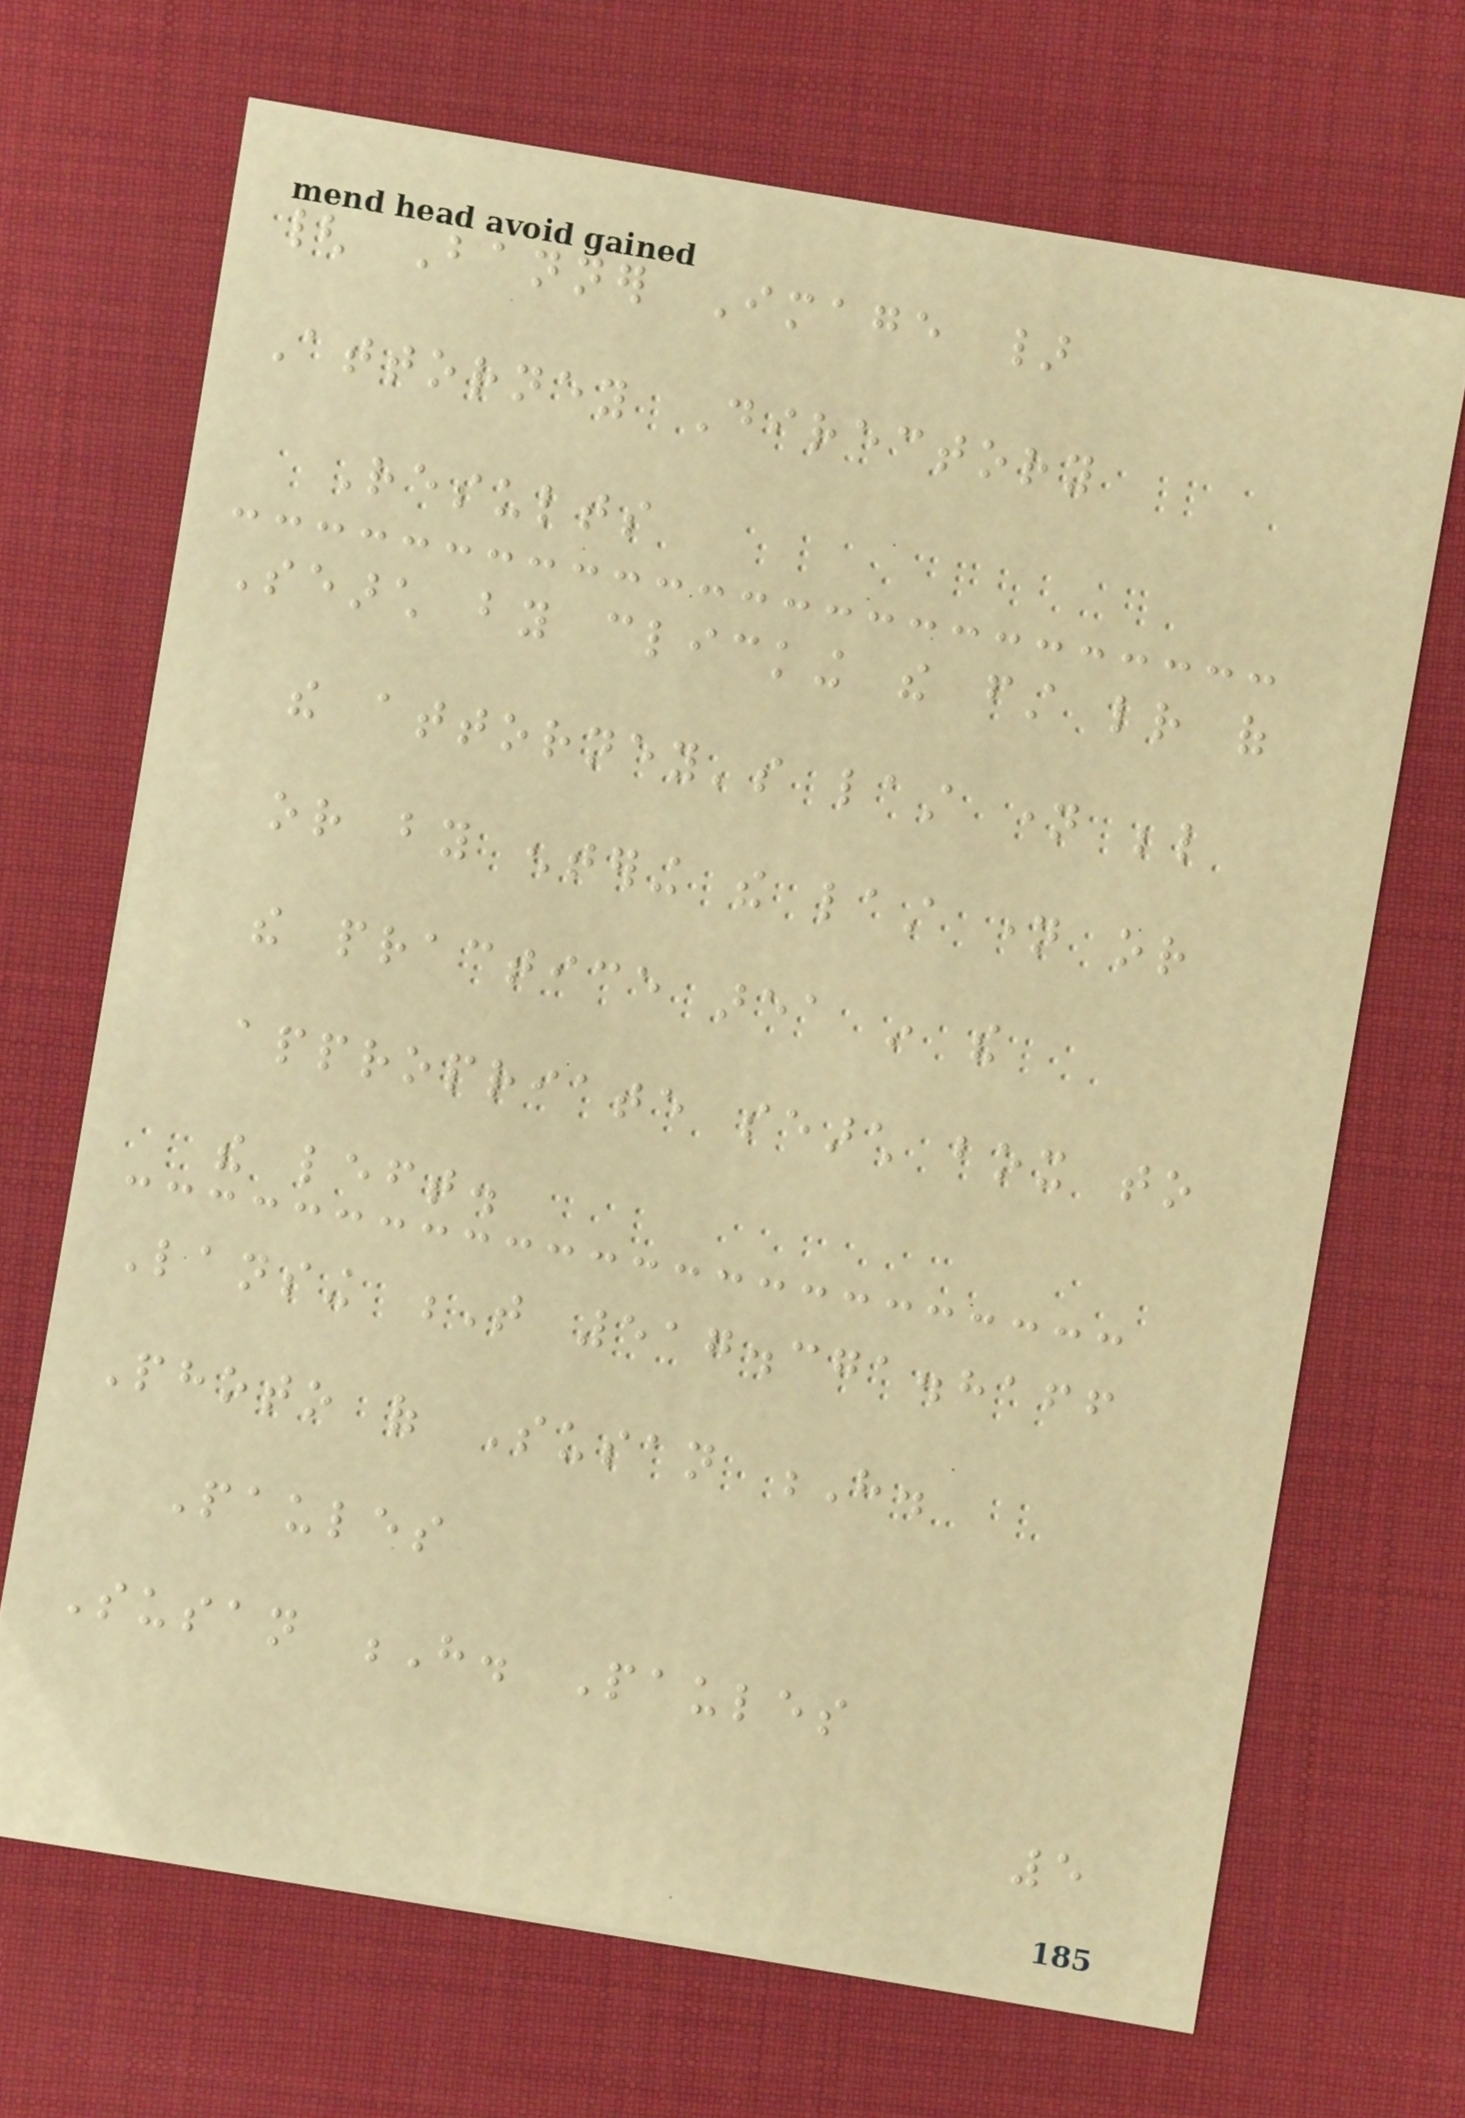{ Banner Image }
Attorney Directory
Results
Search by clicking the first letter of
the attorney's last name below
or by entering the last name or
the practice area in the
appropriate search box to
the left.
Lansing T 517.371.8166
Photo of Susan H.
Paules
Susan H. Paules
5
